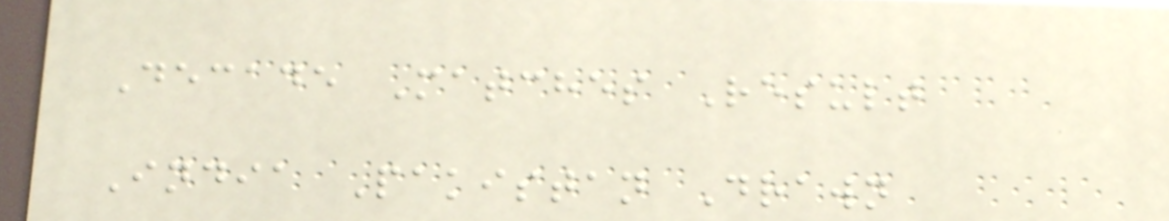Decade Matches Result
India Pakistan Drawn
